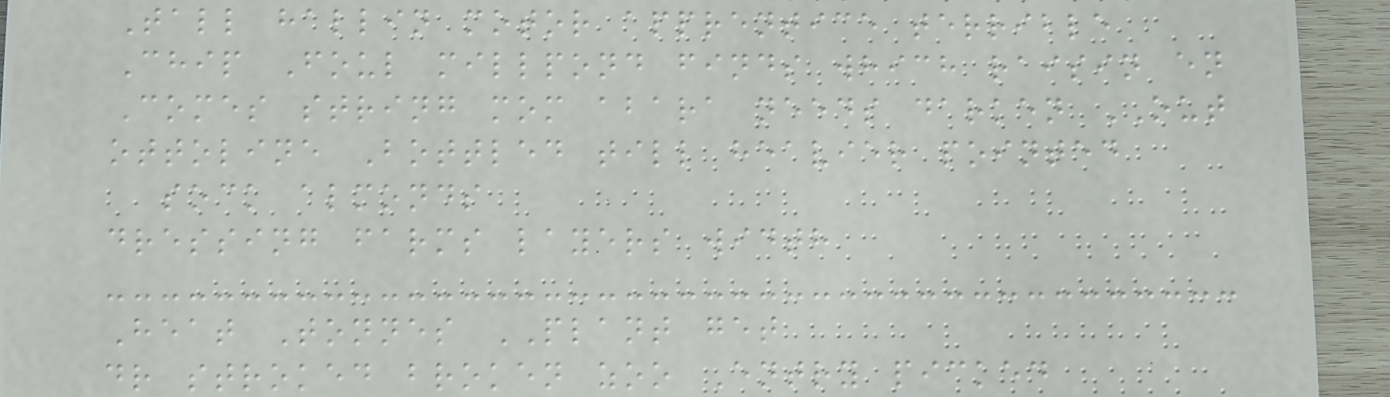Tall hallin motor apprentice terrible
Chip Foul millpond finds which raisin en
Comes string mom abara needs darken OUT
ottoline Bottled till heavier pointed
sock almonds
dressing farms layers width
Heat Tonnes PLANT get
dr stroked broken zoo Entry picked
